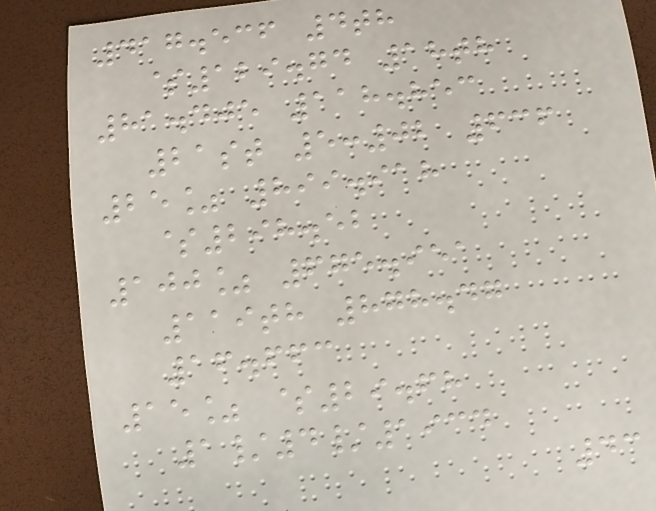417.536 4th
$129.74 18th
81.405 118.853
21st 5:02 636
25% 899.918
$298.52
100% 675.951
119th 878.47
16.663
15% $29.68
1/4/1934
43
